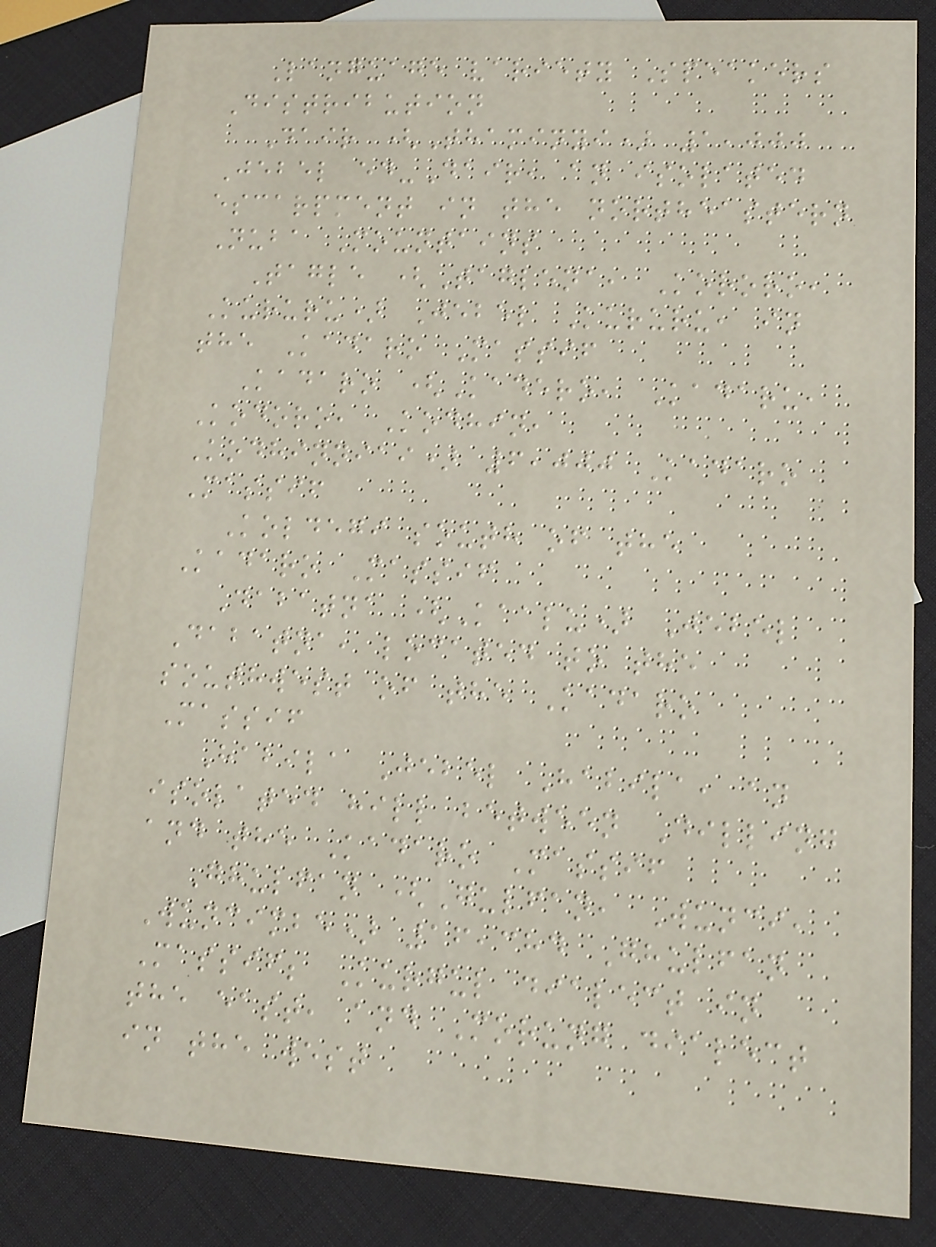Language variety Speakers
Distribution
Dair (Thaminyi) 1,000
Jebel ed-Dair, an isolated
escarpment in the northeastern
Nuba Mountains
Tagle (Taglena, Kororo,
Kururu) Jebel Kururu, in
the Kadaro Massif
Kadaro (Kadero, Kadaru,
Kodoro, Kodhin,
Kodhinniai) 6,000 Kadaro
Massif
Koldegi south of the
Kadaro Massif
Dabatna (Kaalu) Jebel
Dabatna, located to the
southwest of the Kadaro
Massif
Habila Jebel Habila, an
isolated hill between Dilling
and the Kadaro Massif
Ghulfan (Gulfan, Wunci,
Wuncimbe) 16,384 Ghulfan
Massif; Kurgul dialect in
the east, and Morung dialect
in the west
